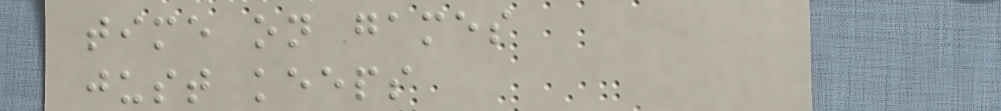time on games
just keeps
